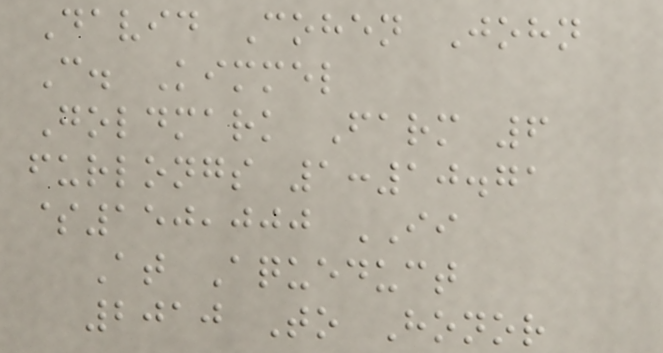David Cohen John
C. Kimmel
Goldmark Farm 6
furlongs 1:10.71
$150,000 II
At Aqueduct
2010 To Honor
